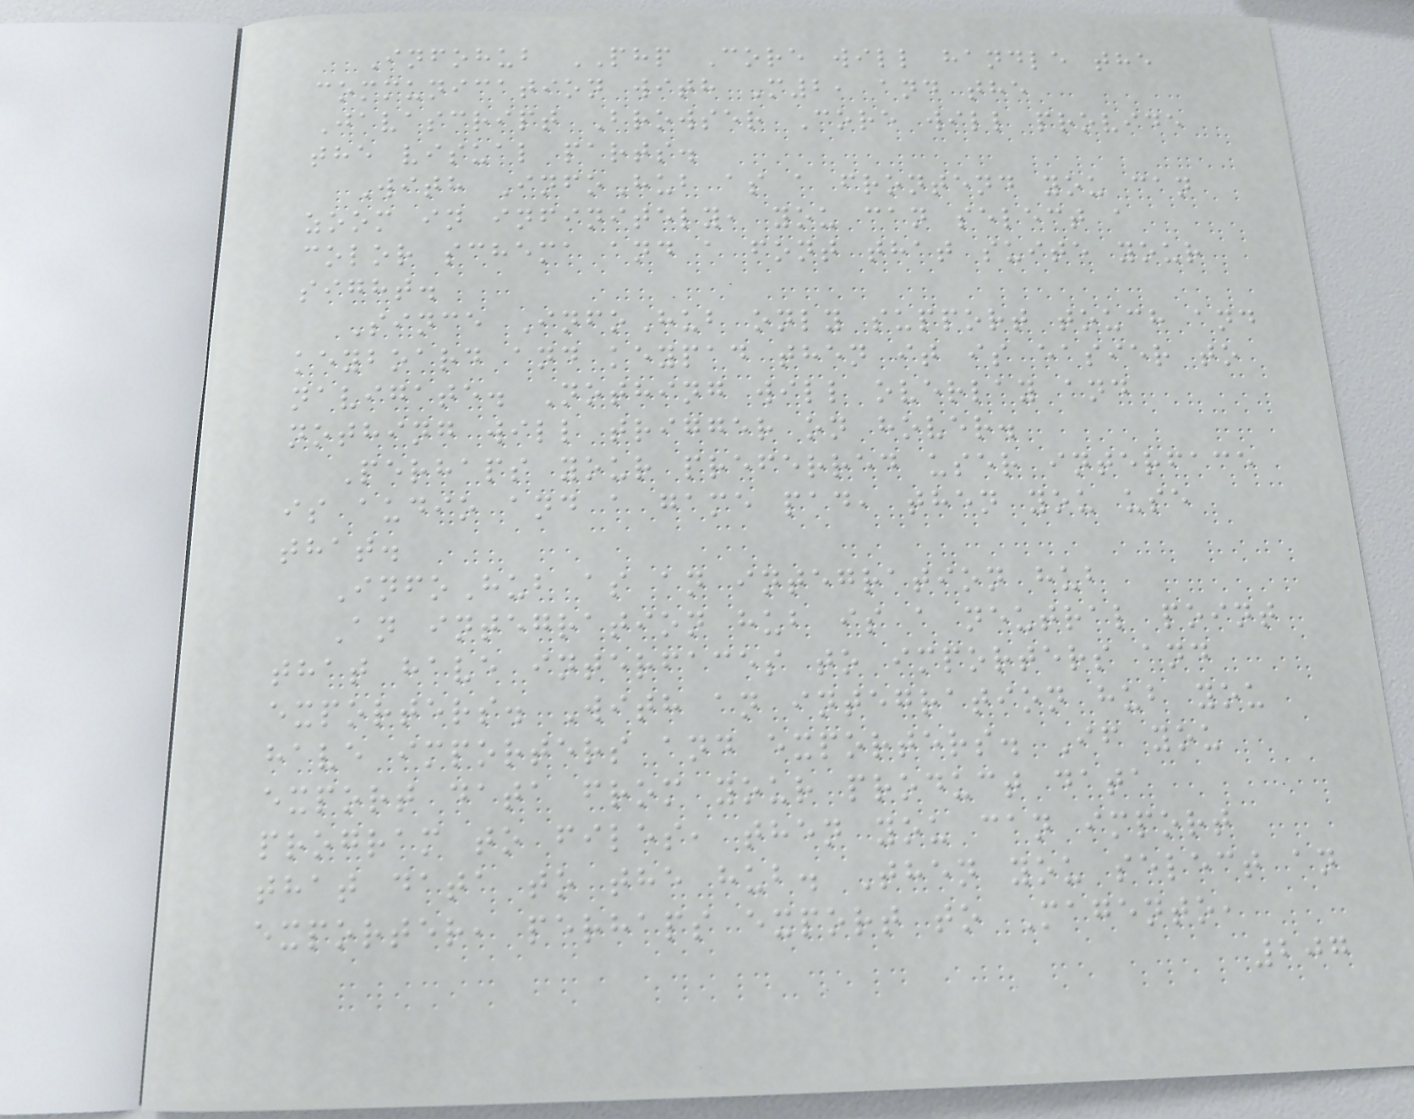Infohub PHP Core will handle the
communication with M2, and the
Javascript Browser Core will provide
the visual parts.
With InfoHub as a frontend you can
zoom in infinitely, you can select a
color schema and a font that suite your
sight.
Since InfoHub only support touch and
keyboard and keypad then it is easier to
navigate. Nothing will overlay and
nothing will trigger on hover.
Perhaps your preferred user interface
is audio and a game pad, then you use
that.
InfoHub as an integration hub
An integration hub is a neutral point
that have interfaces to importers and
exporters. With an integration hub you
have importers and exporters. If you
export data from your product data
program to files, then you can import
that data to the hub. Then you select an
exporter, perhaps export to Magento,
207
